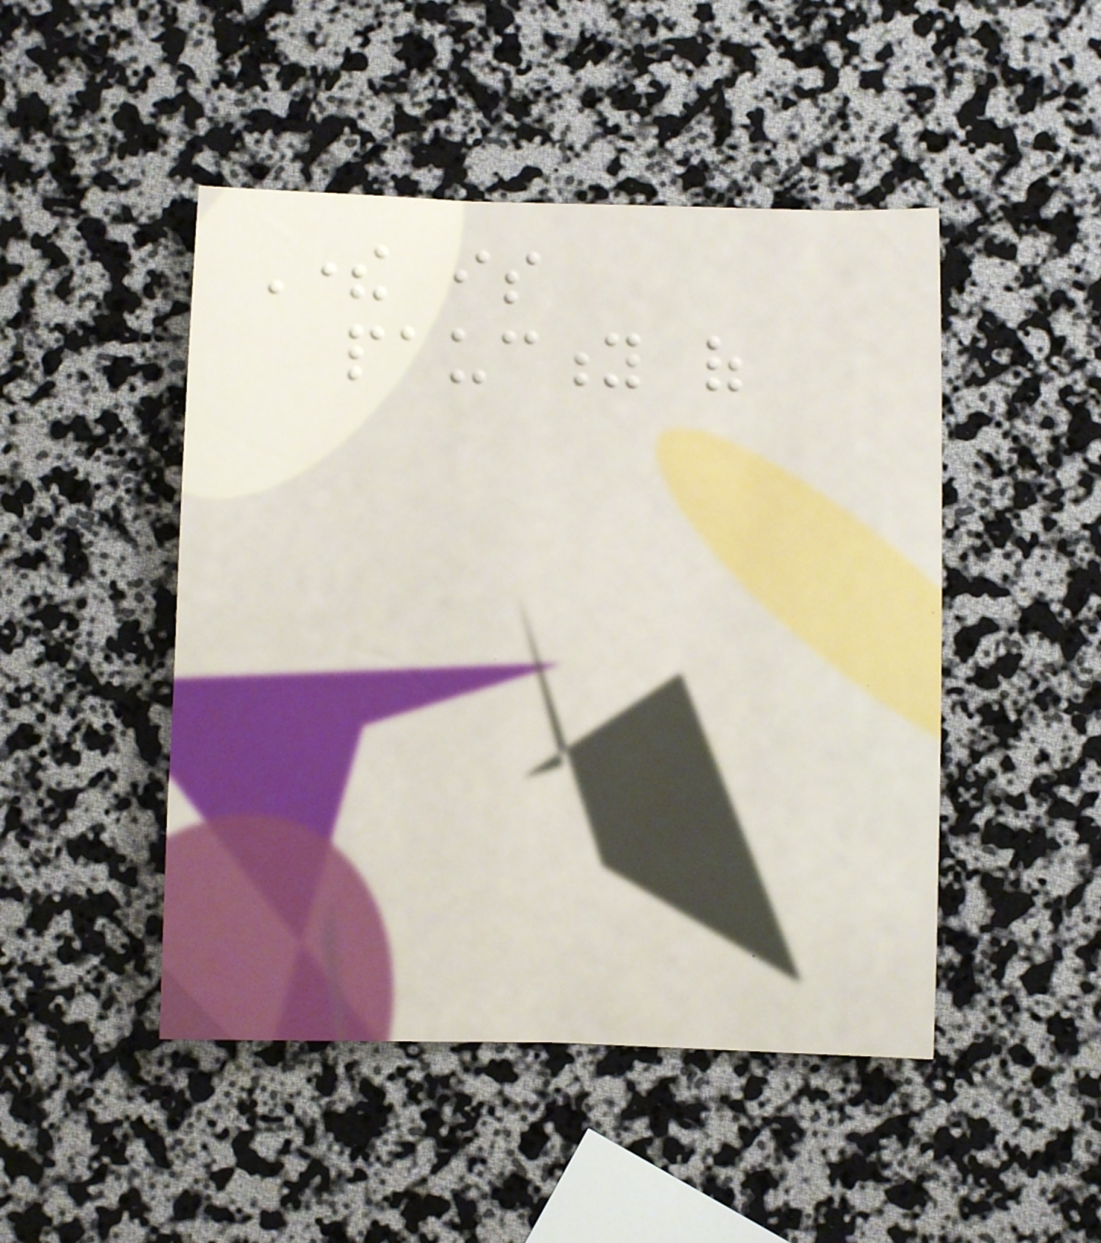There is
paucity of
